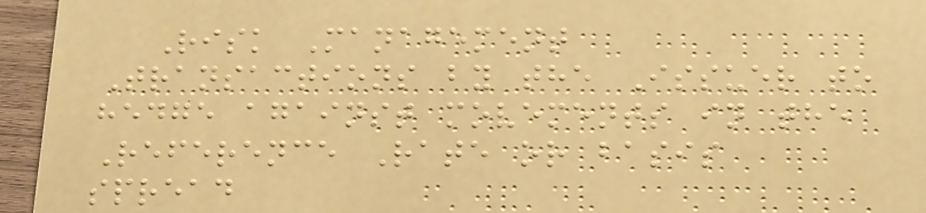Risk Management
Transactions by the Issuer to
hedge against movements in the
Reference Rate or basis
spread
